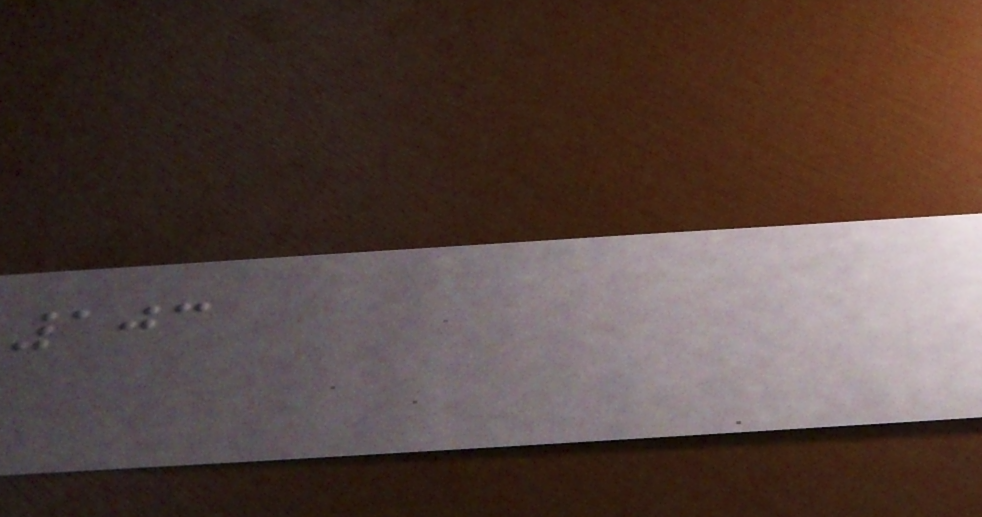103
